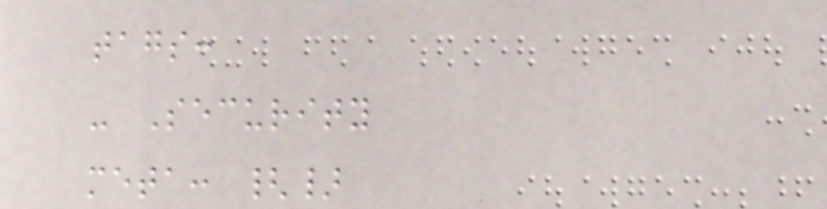tags:
- Security
meta: {}
